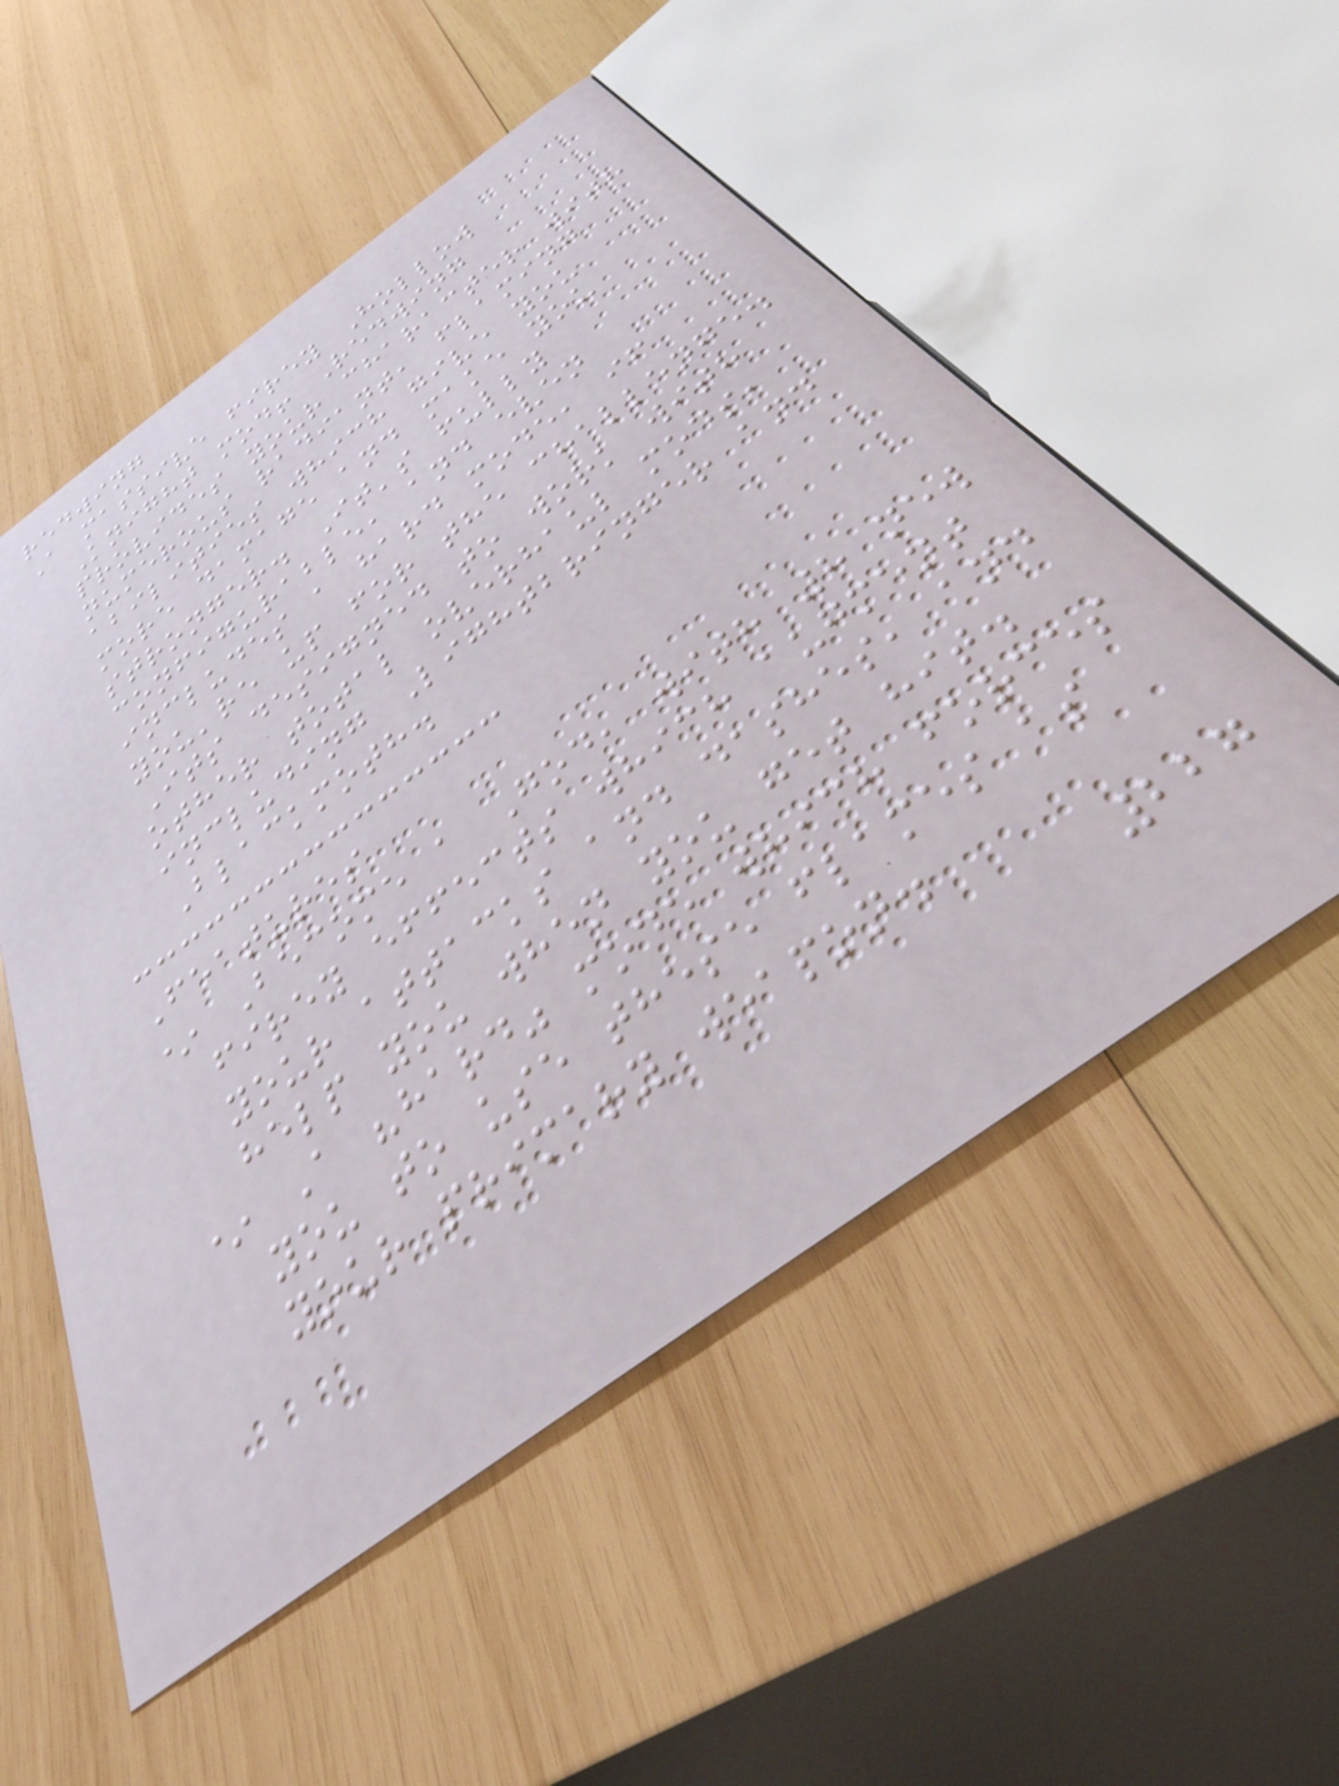redwing
A massive firey Hollow
Knight mod! Redwing
provides your character with
numerous radiant, flaming
abilities which give you
more damage and make you
stronger. It's fully
configurable, and even
includes a hard mode, if
you're up for the challenge.
Its designed to work with
other total overhaul mods,
including Lightbringer and
Blackmoth.
Features
* Become a God, with 8 new
firey effects which augment
your attacks and dashes, and
help you when you get hit.
* A "hard" mode which forces
you to use these flames as
your primary weapon.
227
